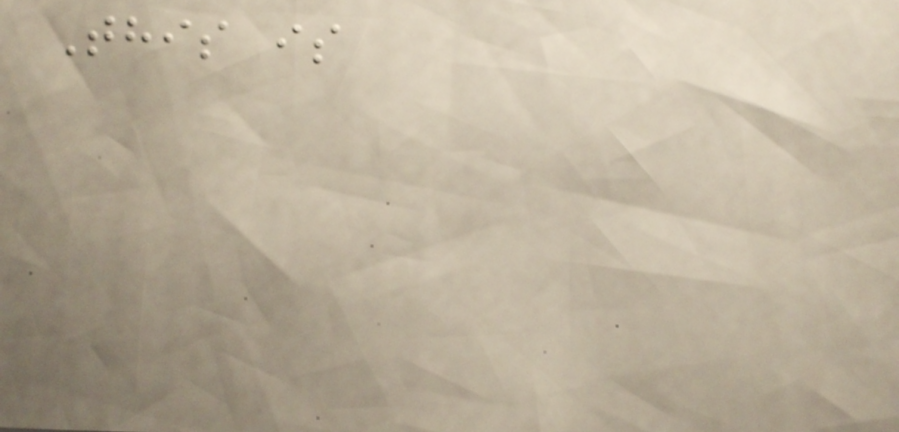This is
